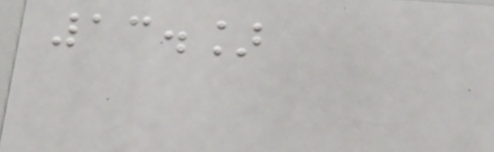13.]
